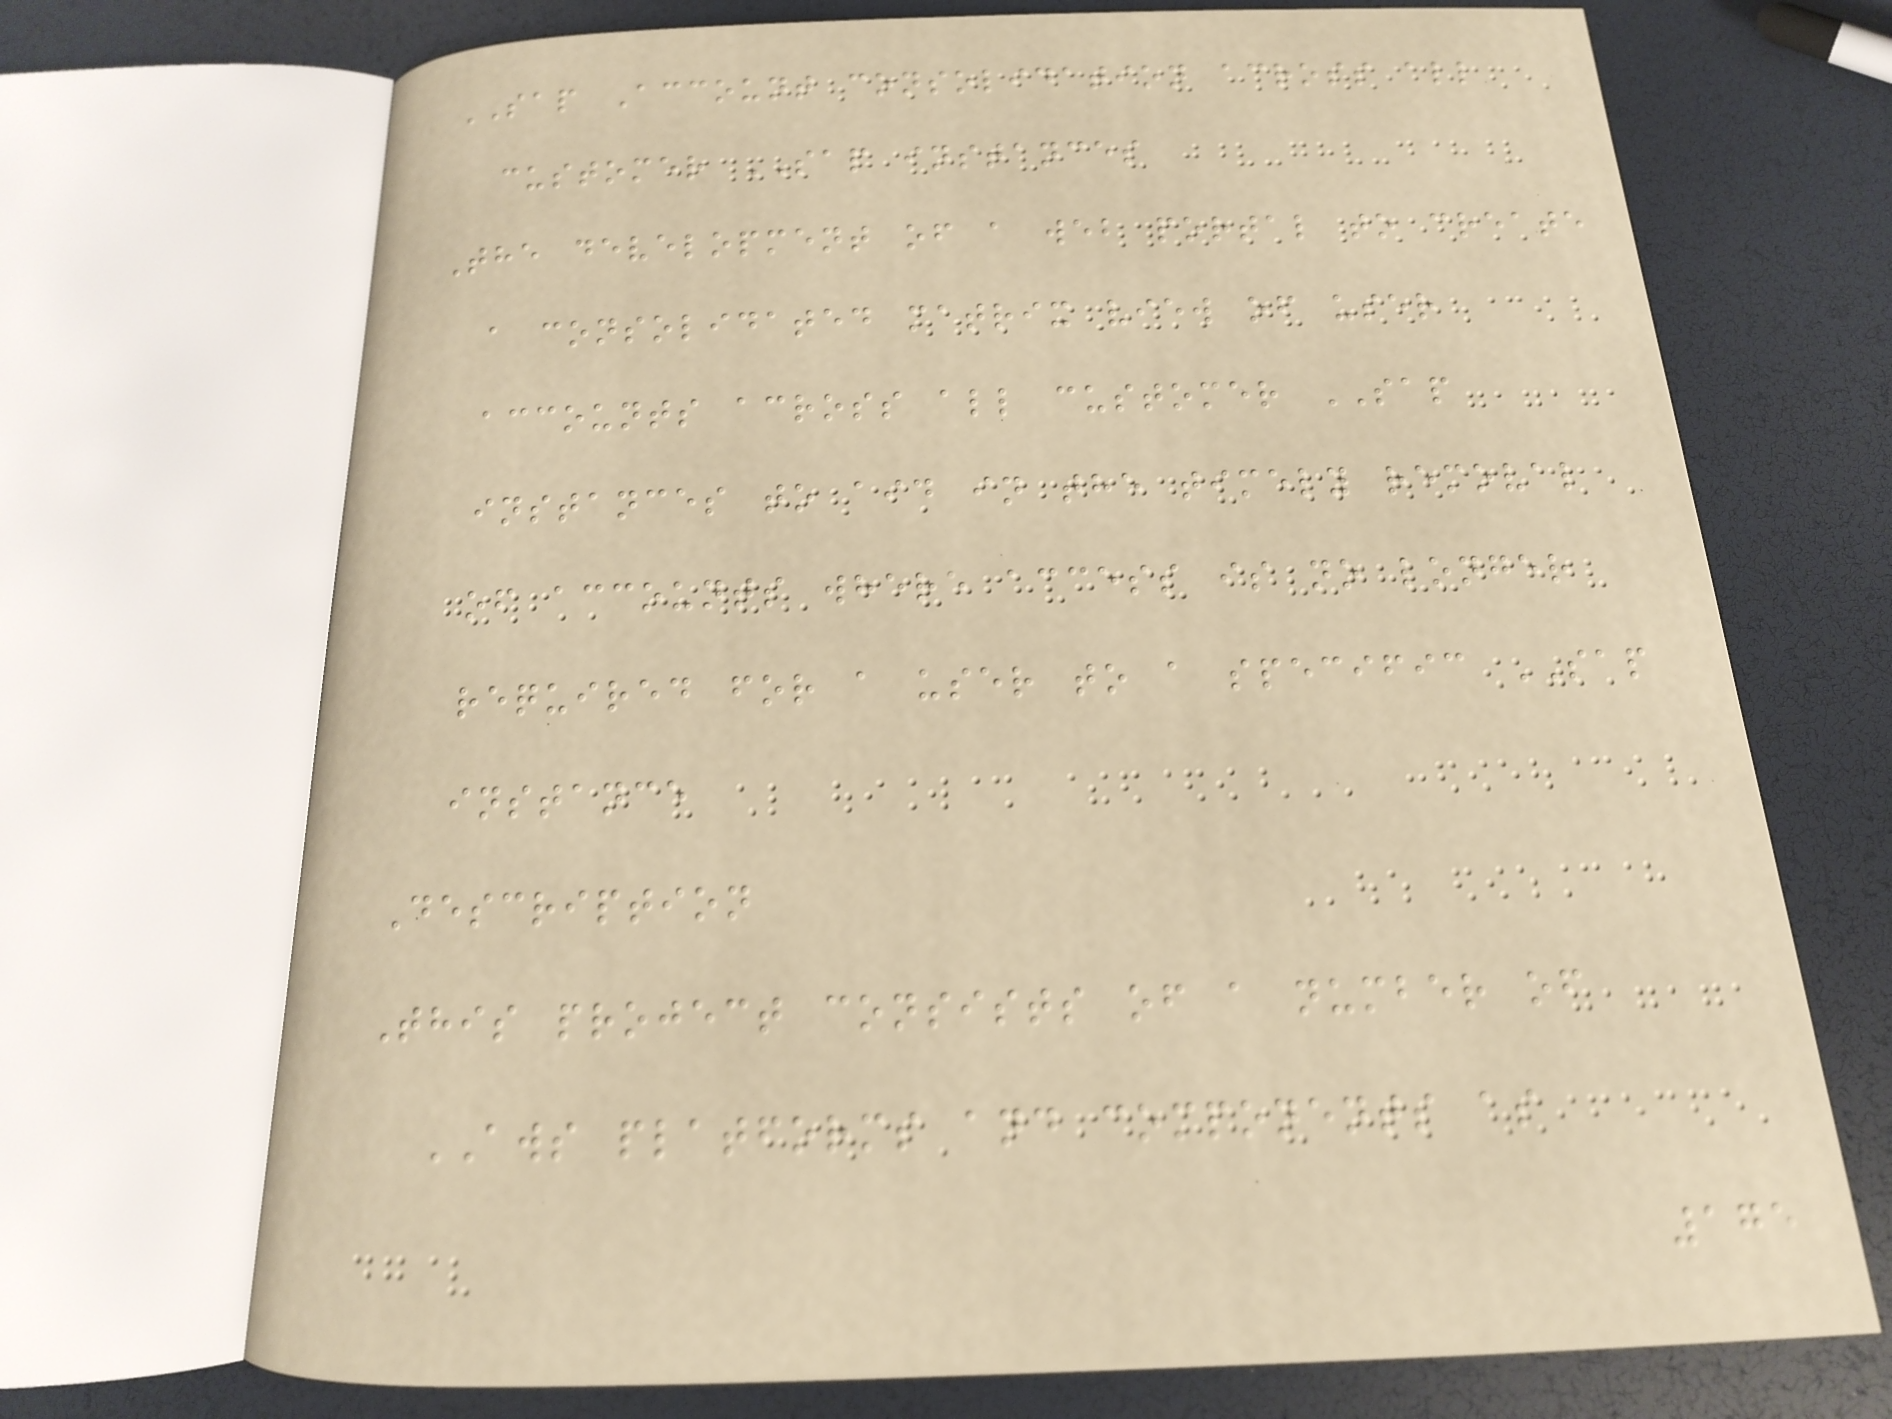SAP Account consolidation across all
customer SAP instances
The development of a web portal to create
a consolidated matrix view of user
accounts across all customer SAP
instances to aid in the timely removal
of accounts where access is no longer
required for a user to a specific SAP
instance
Description
This project consists of a number of
AWS platforms and components as
175
